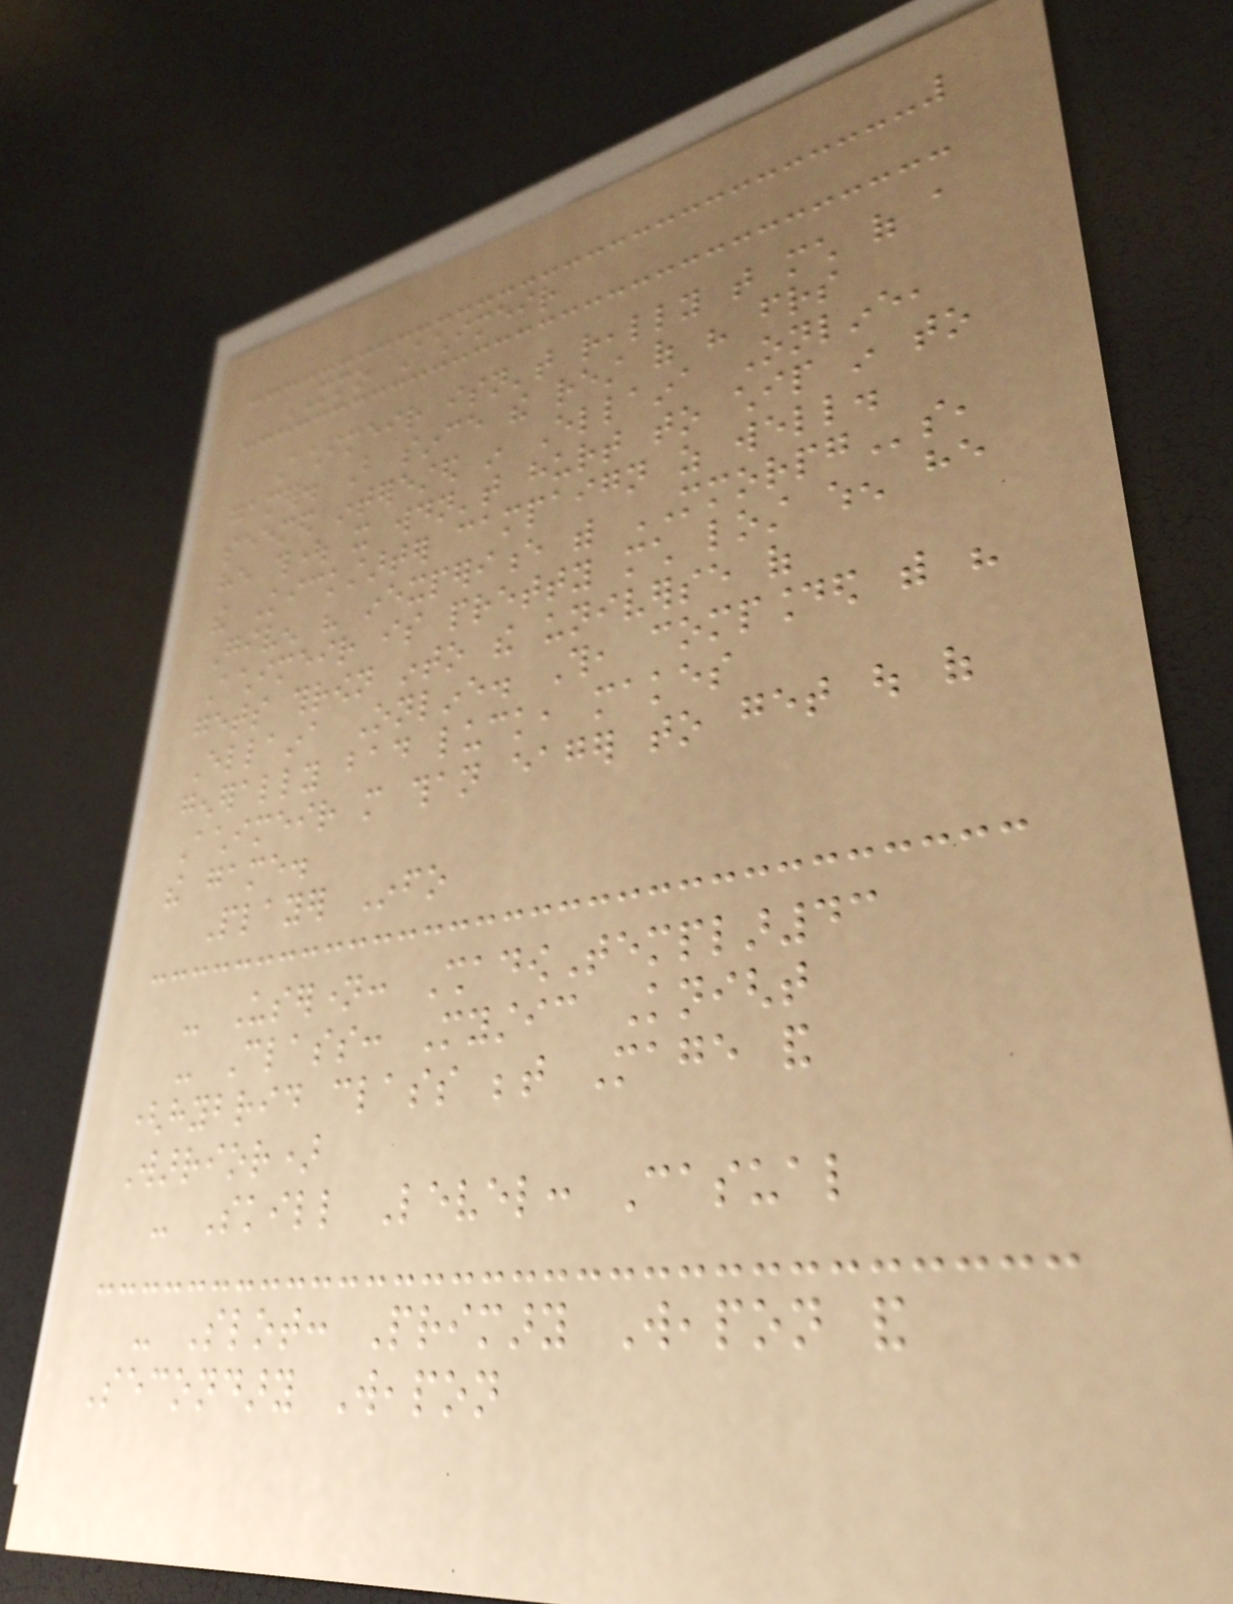MMO Achimeir
Achimeir isn't really that much of a
gamer. But since the rest of his friends
seemed interested in Ellaina Online,
he thought it wouldn't hurt to chip in to
the Kickstarter campaign as well.
Given his inexperience with MMORPGs,
Achimeir is pretty much lost when he
gets thrown into the universe of
Ellaina Online. This, compounded with his
generally bad luck, makes
Achimeir more than eager to get out of
the game.
Player Info
- Username: ShadowTemplar43
- Class: Mystic Knight
(hybrid class between Mage and
Warrior)
- Skill Level: Casual
- Slot: Primary Weapon and
Secondary Weapon
